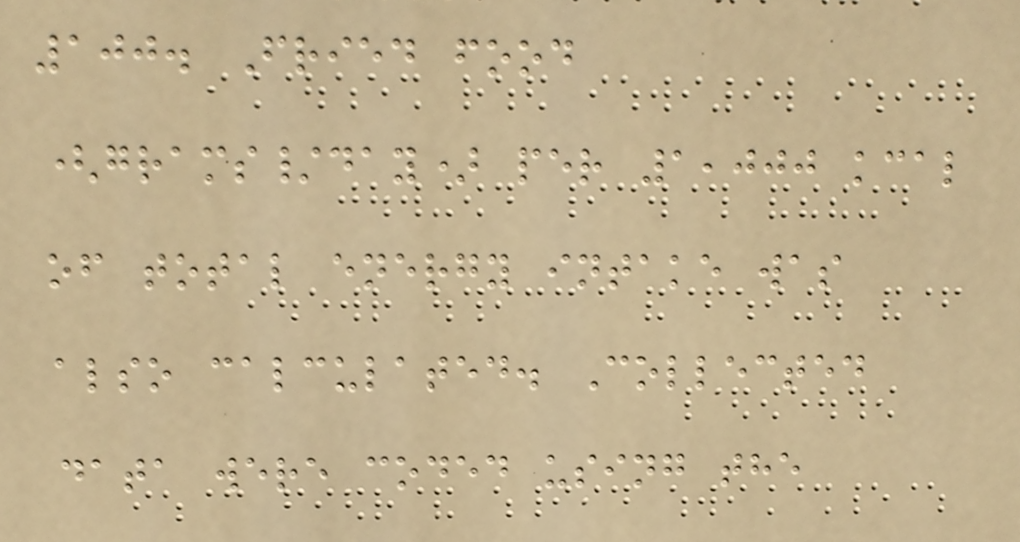100. Fried food
(grams/day) per 1,000 kcal
of total energy intake was
also calculated. Collected
data were coded using the
